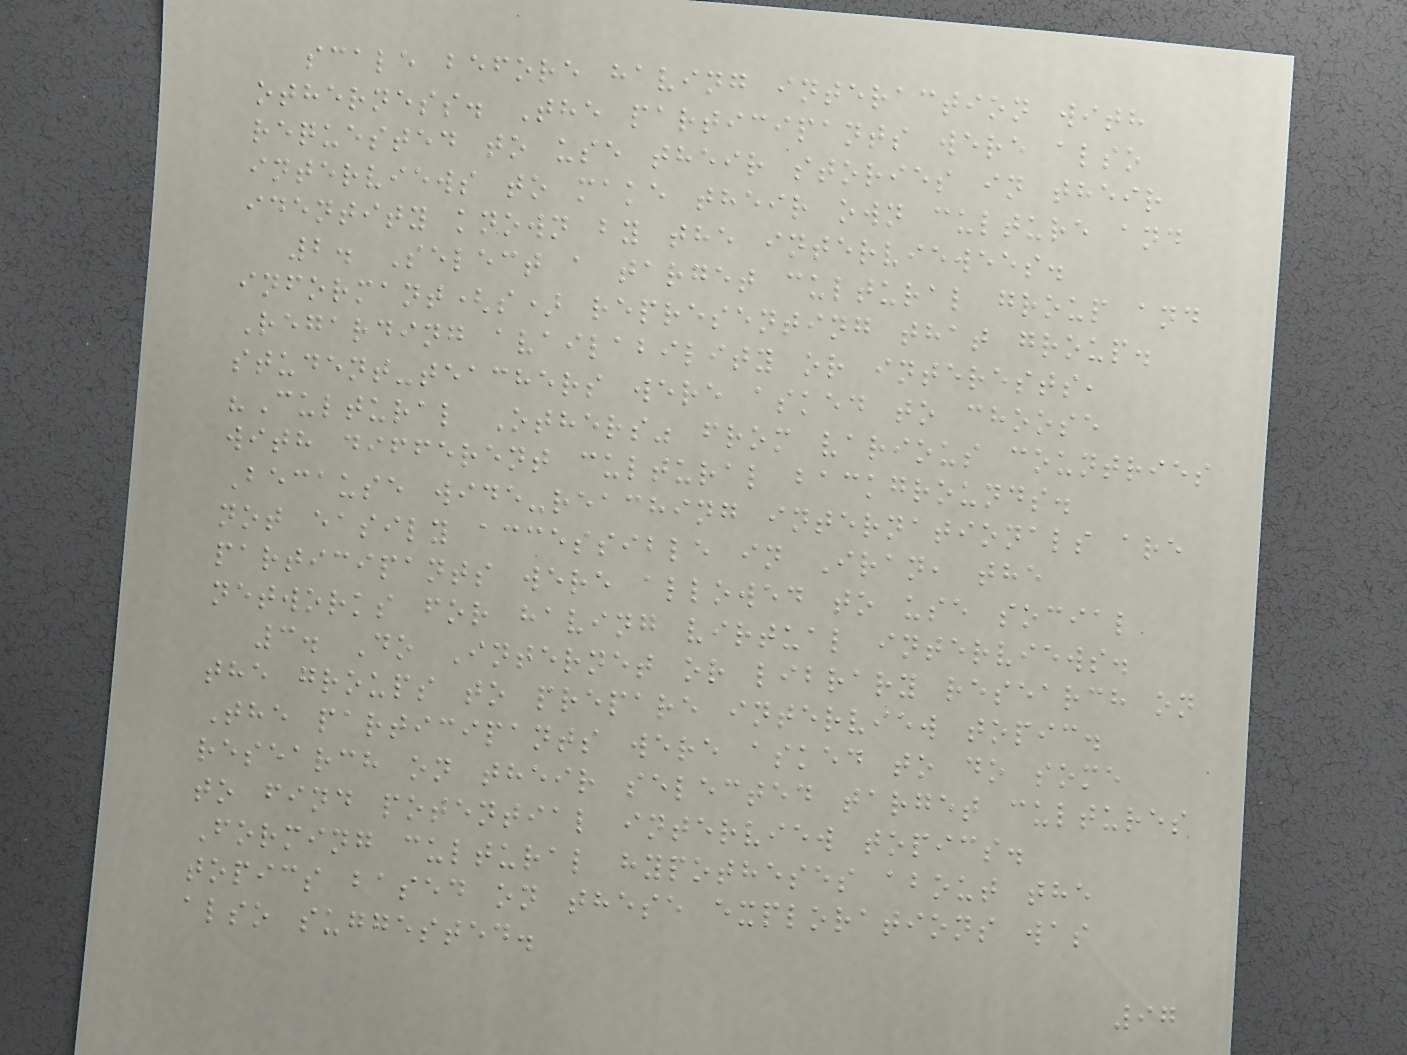scale before having interaction with
otherness. The participants were also
requested to use their stories in their
interviews to make their own culture and
identity known by the interviewees.
2. Select a target cultural group and
informant(s) representing that group.
Regarding availability or interests,
student-teachers were asked to choose
"Cultural Others" from various countries
with different cultural backgrounds.
Because wide-reaching internationals are
not easily accessible in Iran, the
participants were allowed to use social
networks for having virtual interviews.
3. Do Internet or library research on
the groups to prepare interview topic.
The participants were asked to do some
research on their selected target cultures
to find potential interview topics.
Forming cultural hypotheses about the
topics based on these explorations was
also suggested.
97
